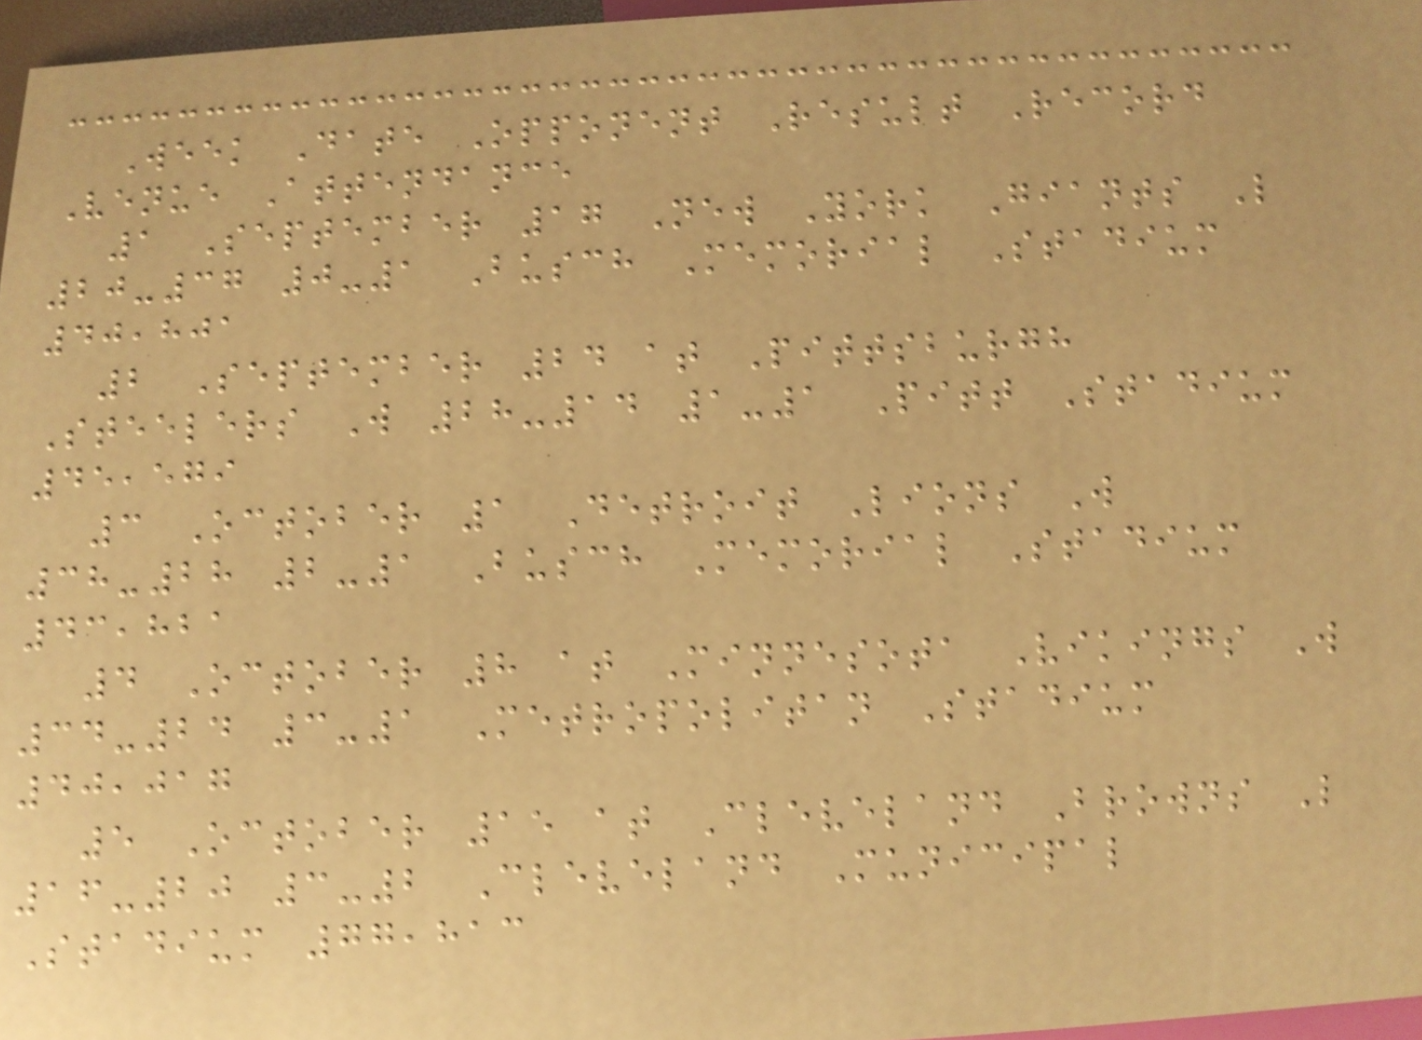Week Date Opponent Result Record
Venue Attendance
1 September 17 New York Giants L
20-37 0-1 Busch Memorial Stadium
40,801
2 September 24 at Pittsburgh
Steelers W 28-14 1-1 Pitt Stadium
45,579
3 October 1 Detroit Lions W
38-28 2-1 Busch Memorial Stadium
43,821
4 October 8 at Minnesota Vikings W
34-24 3-1 Metropolitan Stadium
40,017
5 October 15 at Cleveland Browns L
16-20 3-2 Cleveland Municipal
Stadium 77,813
